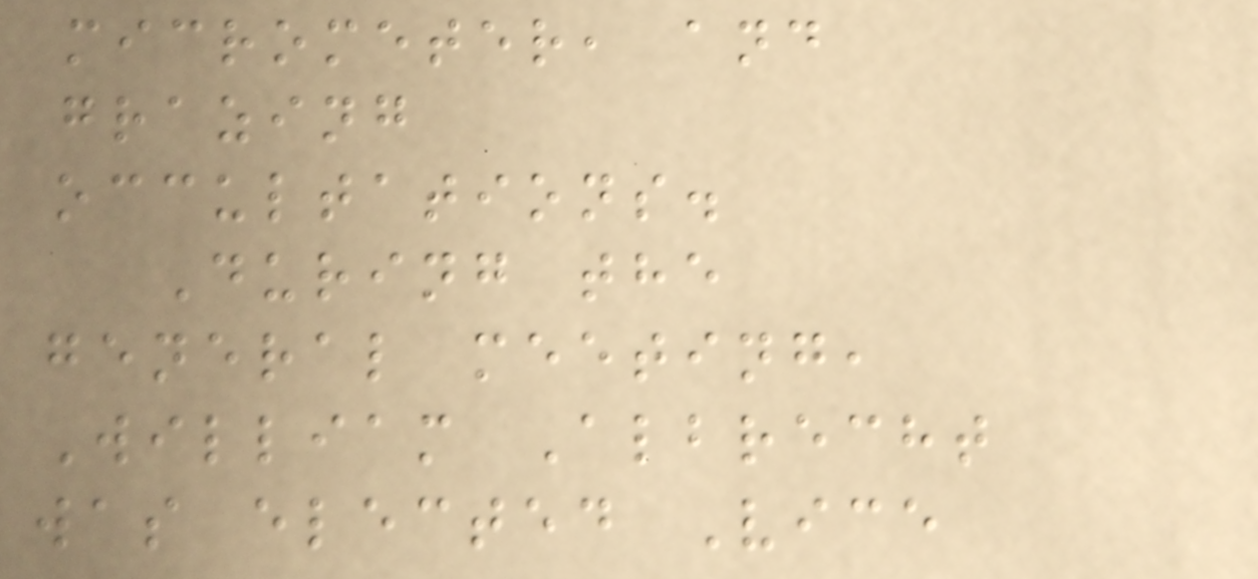micrometer, and
grazing
occultations.
During the
general meeting,
William Albrecht
was elected Vice
